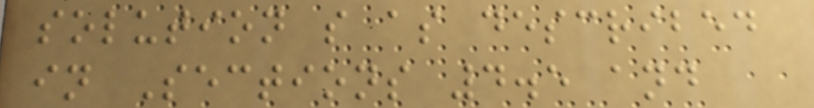solution s as described
in Sections 4.5 and
